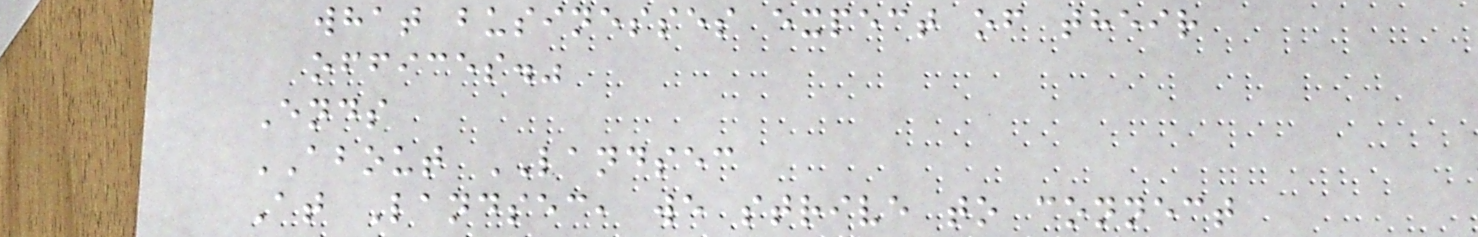what businesses expect of their
offices."
Ends
ABOUT LANDSEC
At Landsec, we strive to connect
